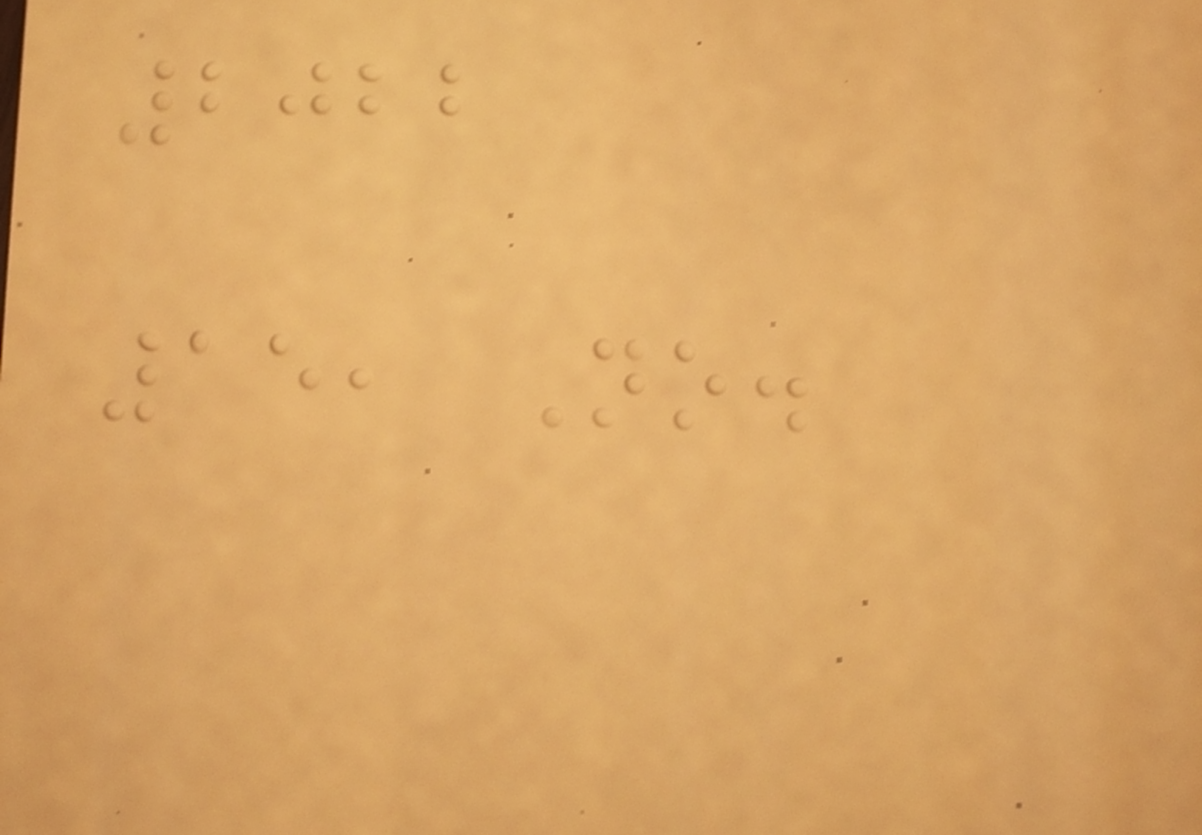2022
15, No.
